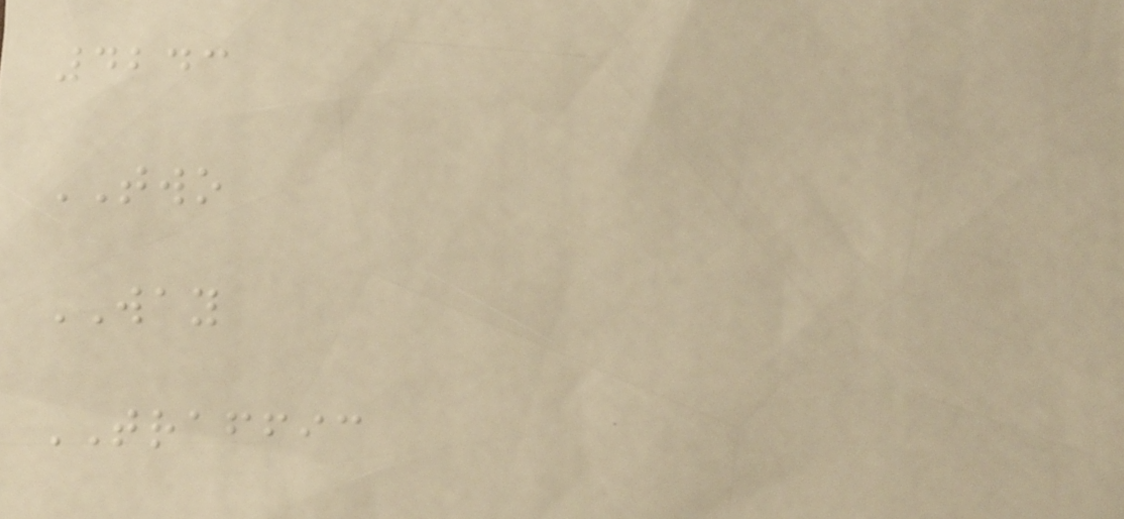4243
TWO
WAY
TRAFFIC
